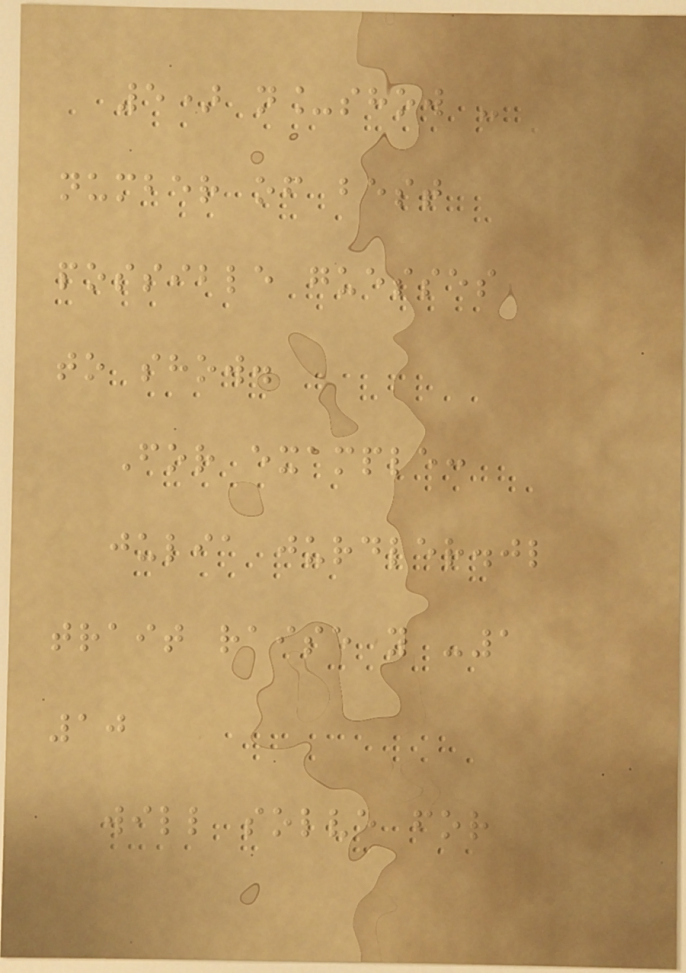5) n_show -
number of best
possible guesses
to show.
For example:
julia jurdler.jl
trait raise y -1
10
will solve for
